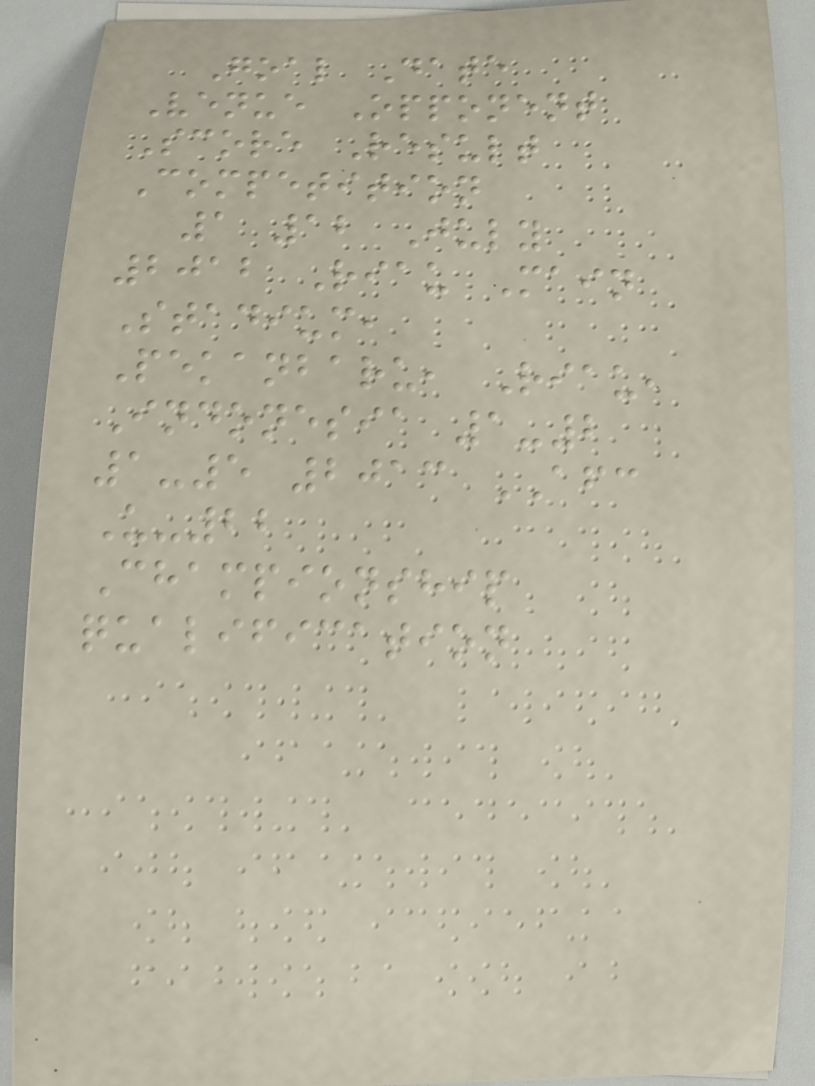Goal Date
Venue Opponent
Score Result
Competition
1 12 July
2012 Riau Main
Stadium,
Pekanbaru, Riau,
Indonesia 1-2
1-5 2013 AFC
U-22
Championship
qualification
